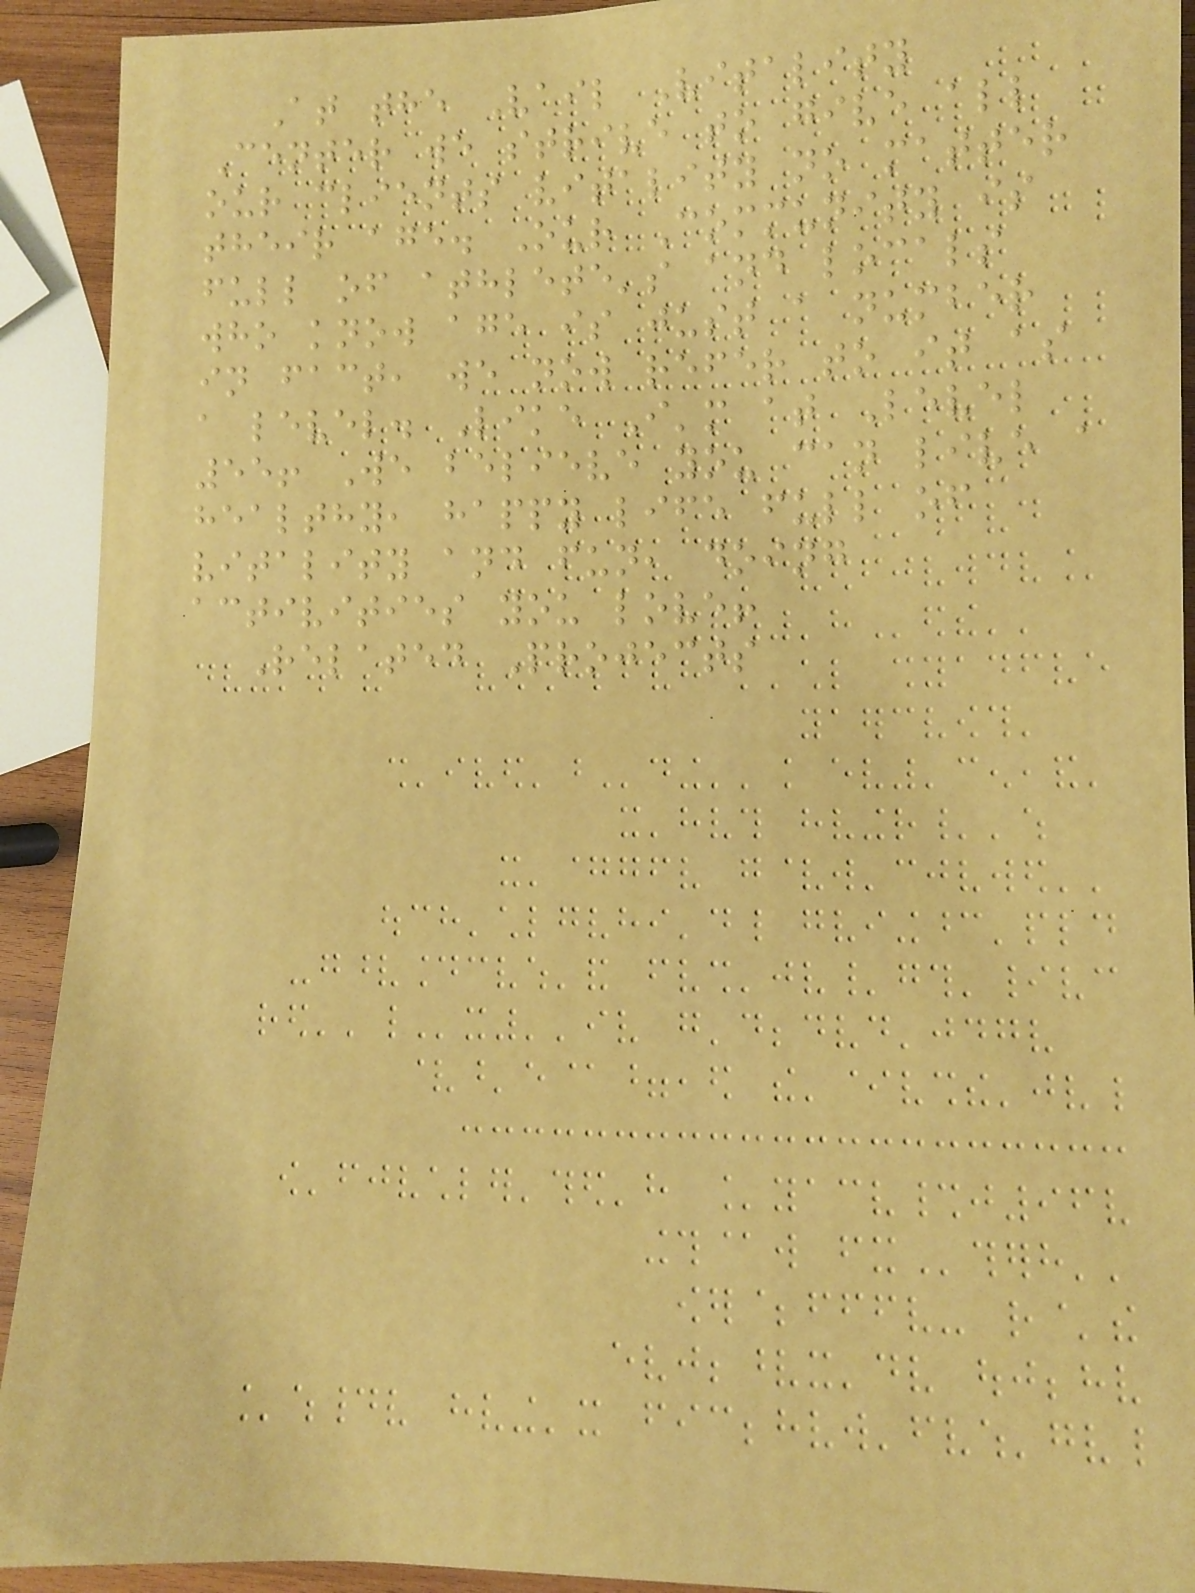At the Vail Vitality
Center we strive to give all
our clients vitality no matter
their age. Our Community is
full of athlete's and locals
who know age is just a number
in fact, we now refer to it as
a level. Like I'm at Level
55! We believe you can live a
healthy, happy life full of
vitality and fun, doing
activities you love!
Related Projects
